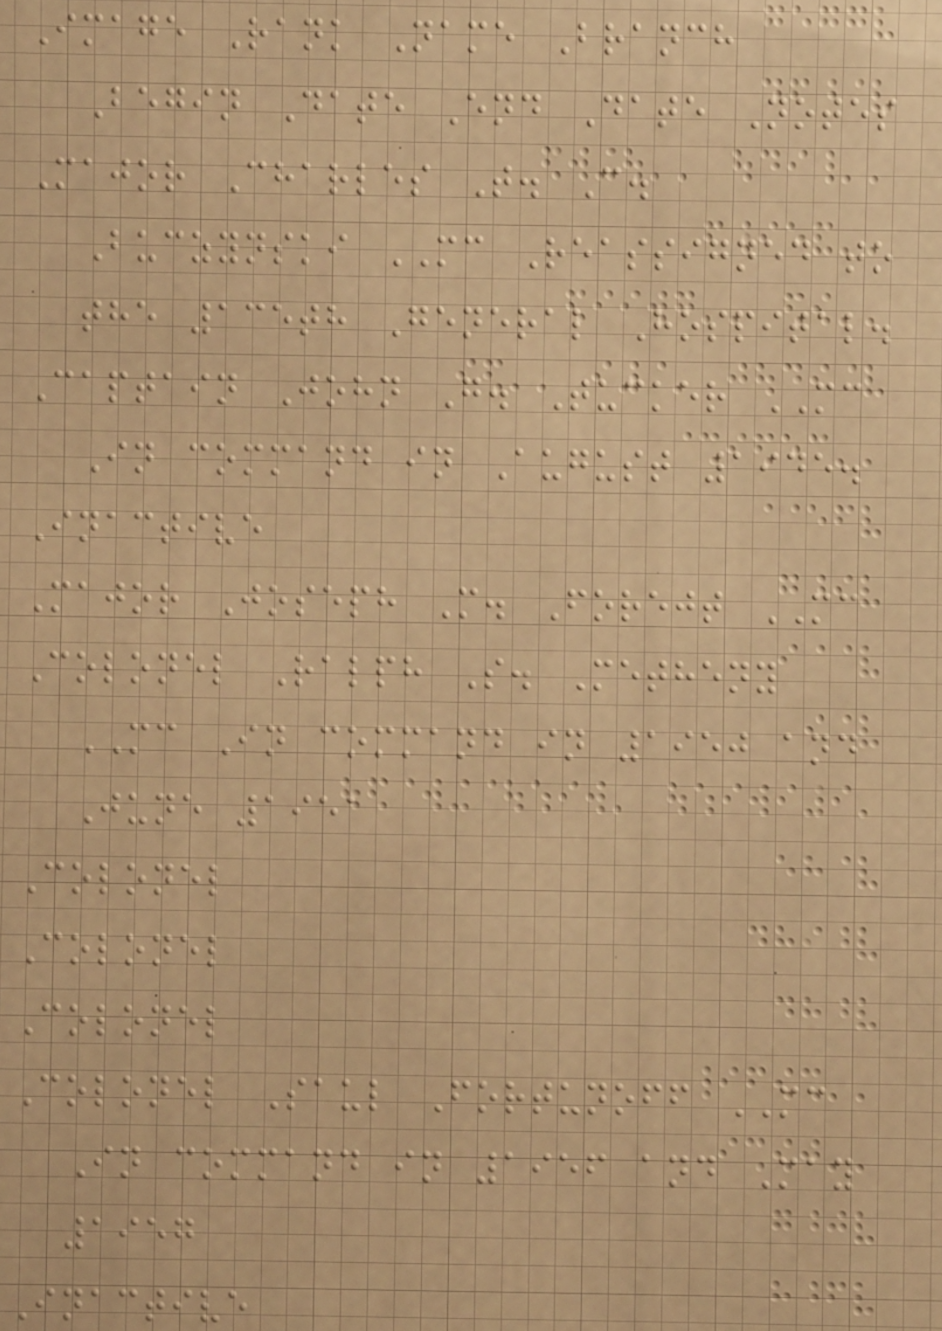Image Rank Name Branch
Begin Date End Date Notes
Major Charles T. C.
Buczynski MC Reassigned to
the 135th General Hospital.
Captain John G. Tucker MC
In command in August 1945.
Inactive
Major Joseph M. Forejt MC
Colonel Ralph S. Metheny
MC In command in 1950 and
June 1951
Colonel
Colonel
Colonel
Colonel Saul Fortunoff MC
In command in 1956 and May
1957
Inactive
